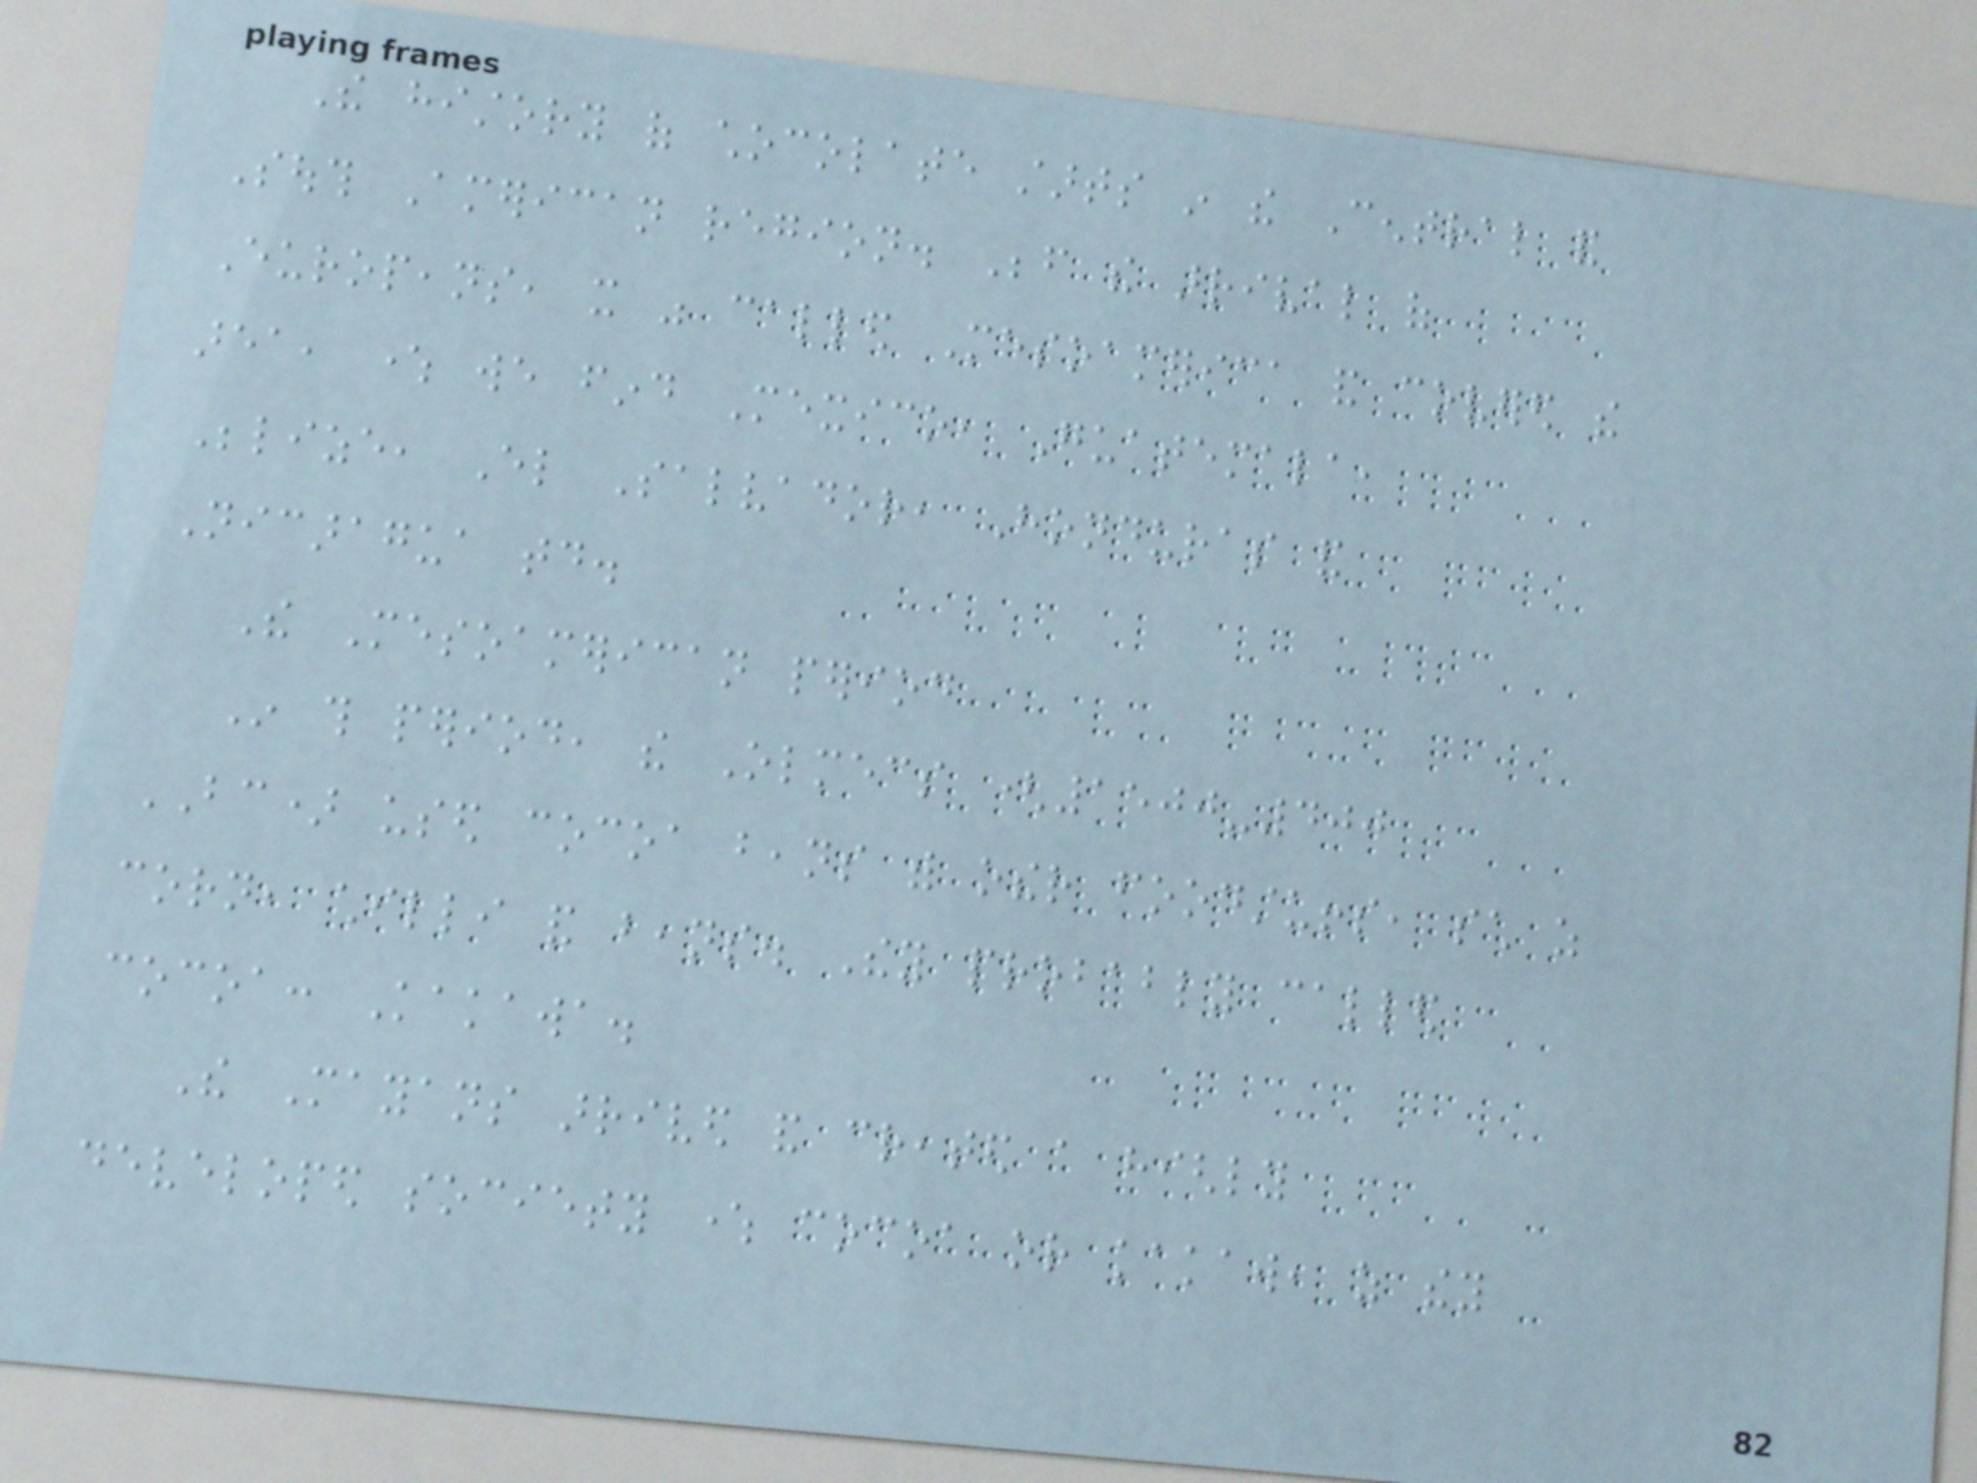The history of chocolate starts in the Central and
South American region. Before the arrival of
Europeans, it was called Mesoamerica and covered the
area, where we find Mexico, Guatemala,
Belize, El Salvador, Honduras and
Nicaragua today.
The Mesoamerican period
In this period, the Olmecs (1500-400
BC) used cocoa beans with other foodstuffs, such as
corn, chilli and beans. They probably called
cocoa: Kakawa.
The Mayans arrived and created a highly
developed society where cocoa or kakaw, as they
